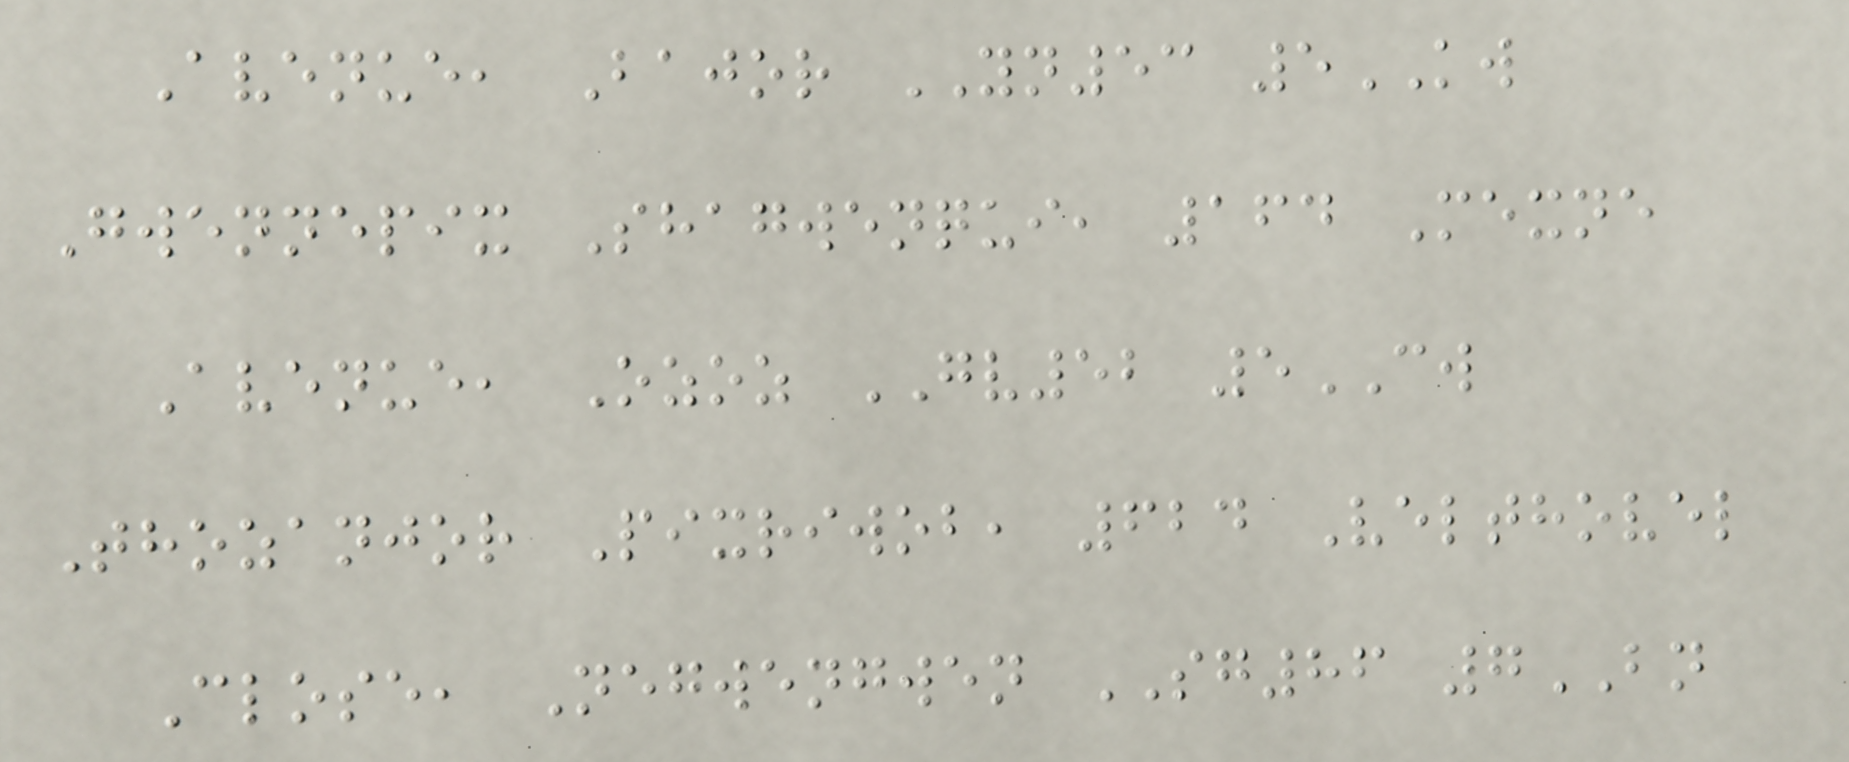Avenue, Bajor YN53 5KW
Gwennepix Shagwenqui, 164 Mexne
Avenue, Ozoz GV52 5CW
Thozanjor Pixriwob, 624 Velthovel
Close, Negwengwen SG86 7BN
